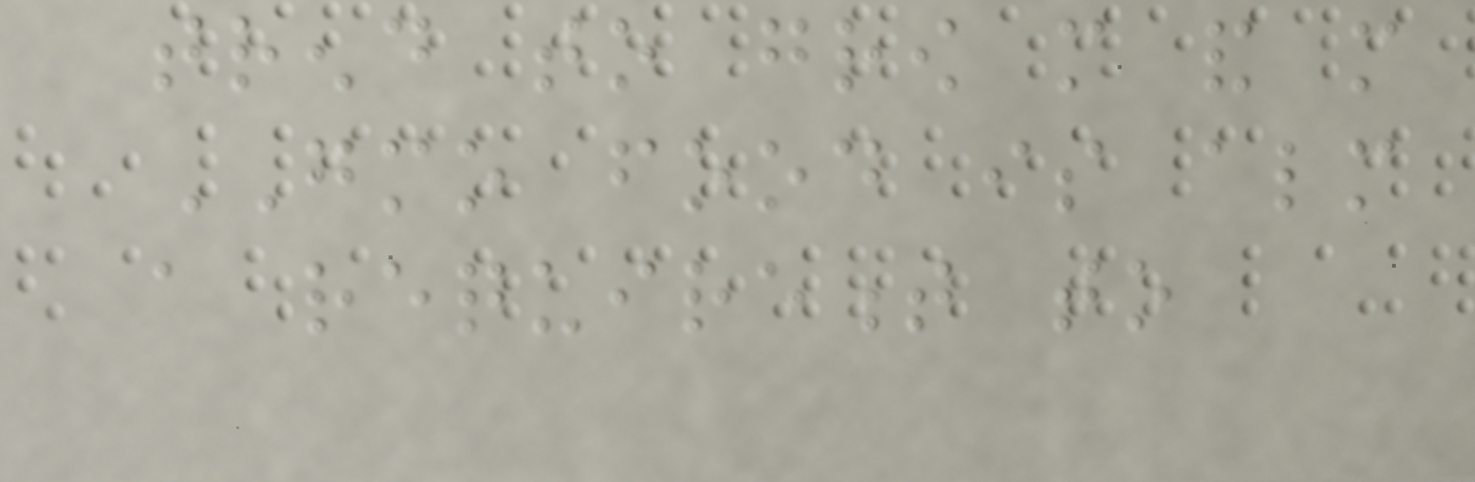trend to grow more and more
GMO food is almost
a requirement to
